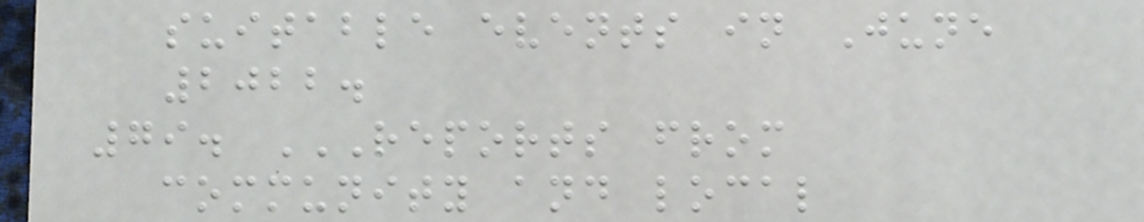suitable events in June
2022.
79. REPORTS FROM
COMMUNITY AND LOCAL
